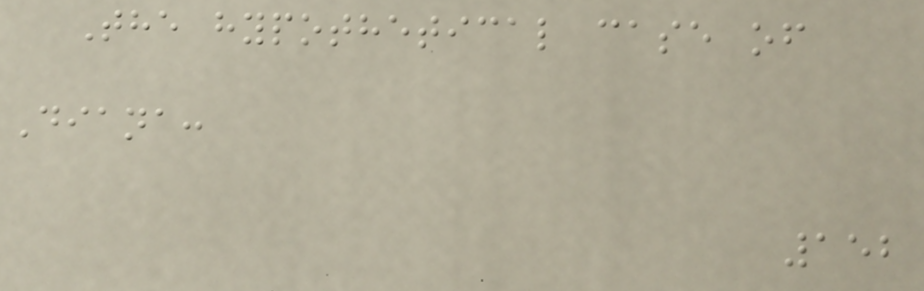The hypothetical case of
Diana:
152
